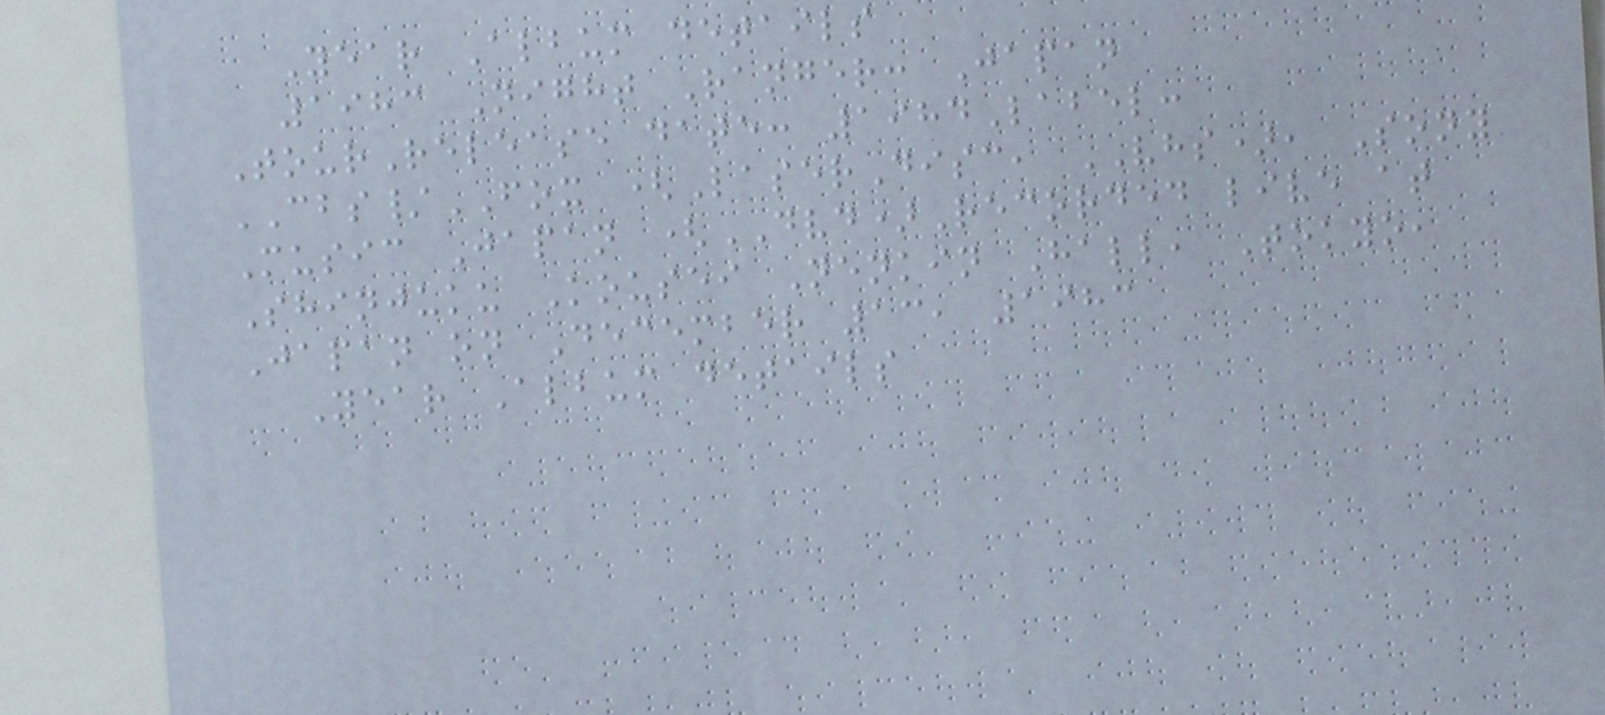Year Album details
1983 Night Ranger: Japan
TourRelease date: 1984Label:
CBS/FOX (LaserDisc, VHS), Sony
Music Japan (DVD)Recorded live at
Shinjuku Kousei Nenkin Hall, Tokyo,
Japan on December 13, 1983
Year Album details
